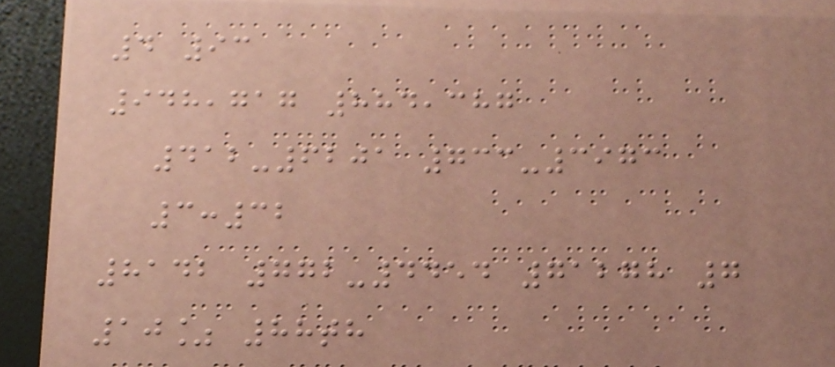4 93
948,717 884,387
412-6201 733-3973
3:32
8142 772-4454 71278 7
10% 88th
